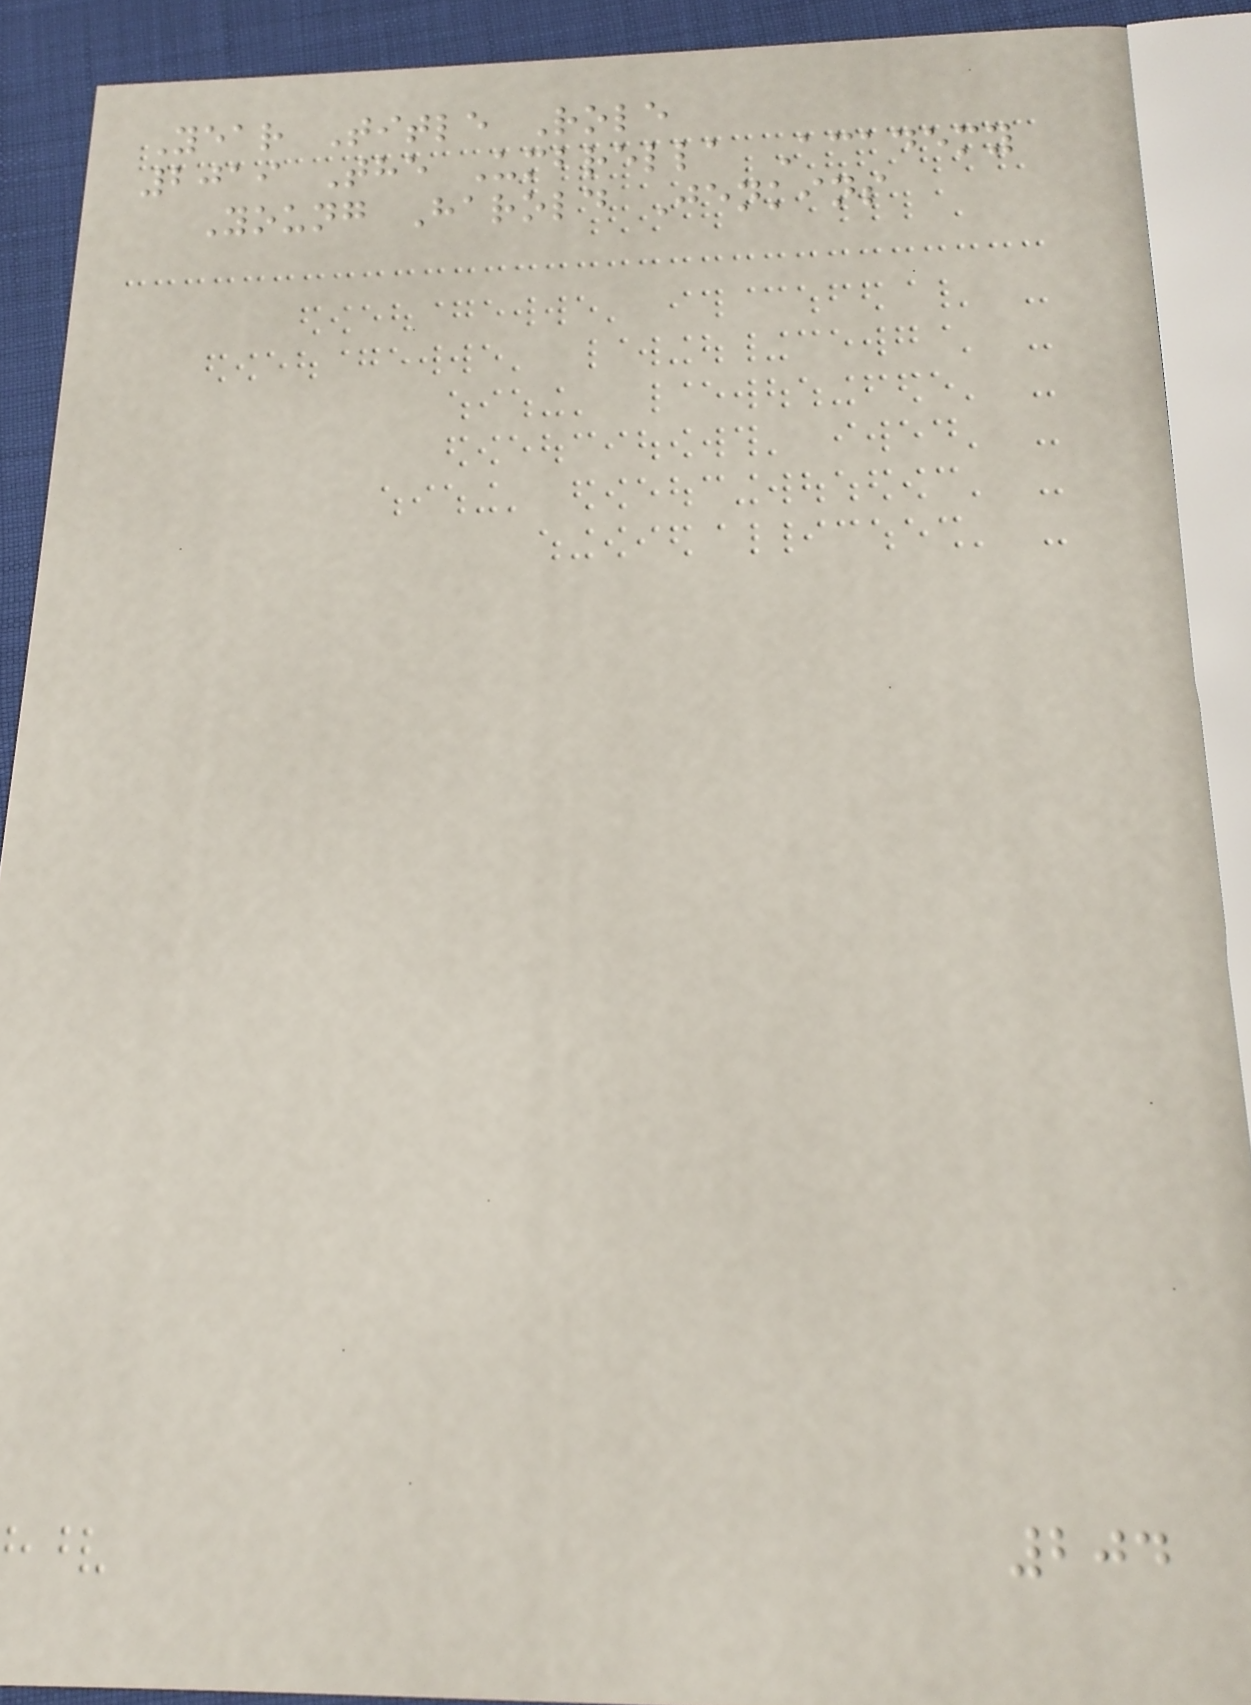Year Title Role
2019 The Umbrella Academy
Young Harold Jenkins
204
